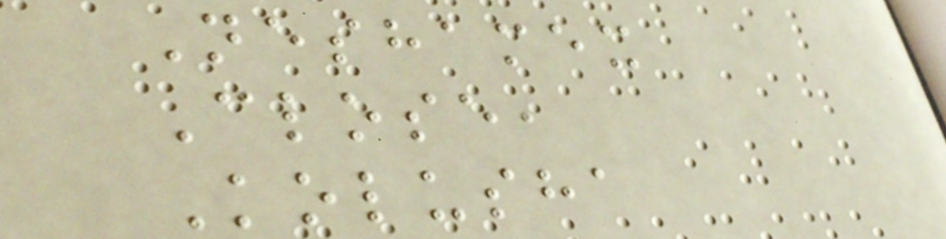Neshamex
Close,
Kolusha
